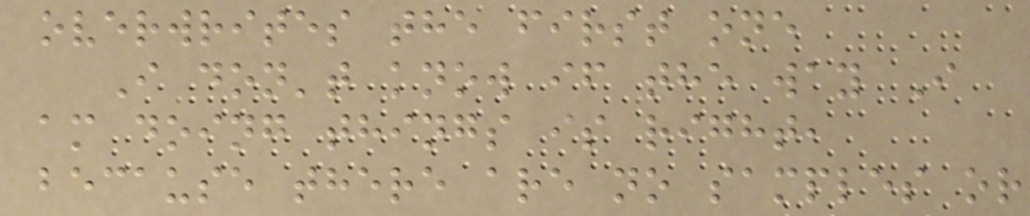overwrites the first one
I don't know if the way I
am doing things is right,
because there are no samples or
